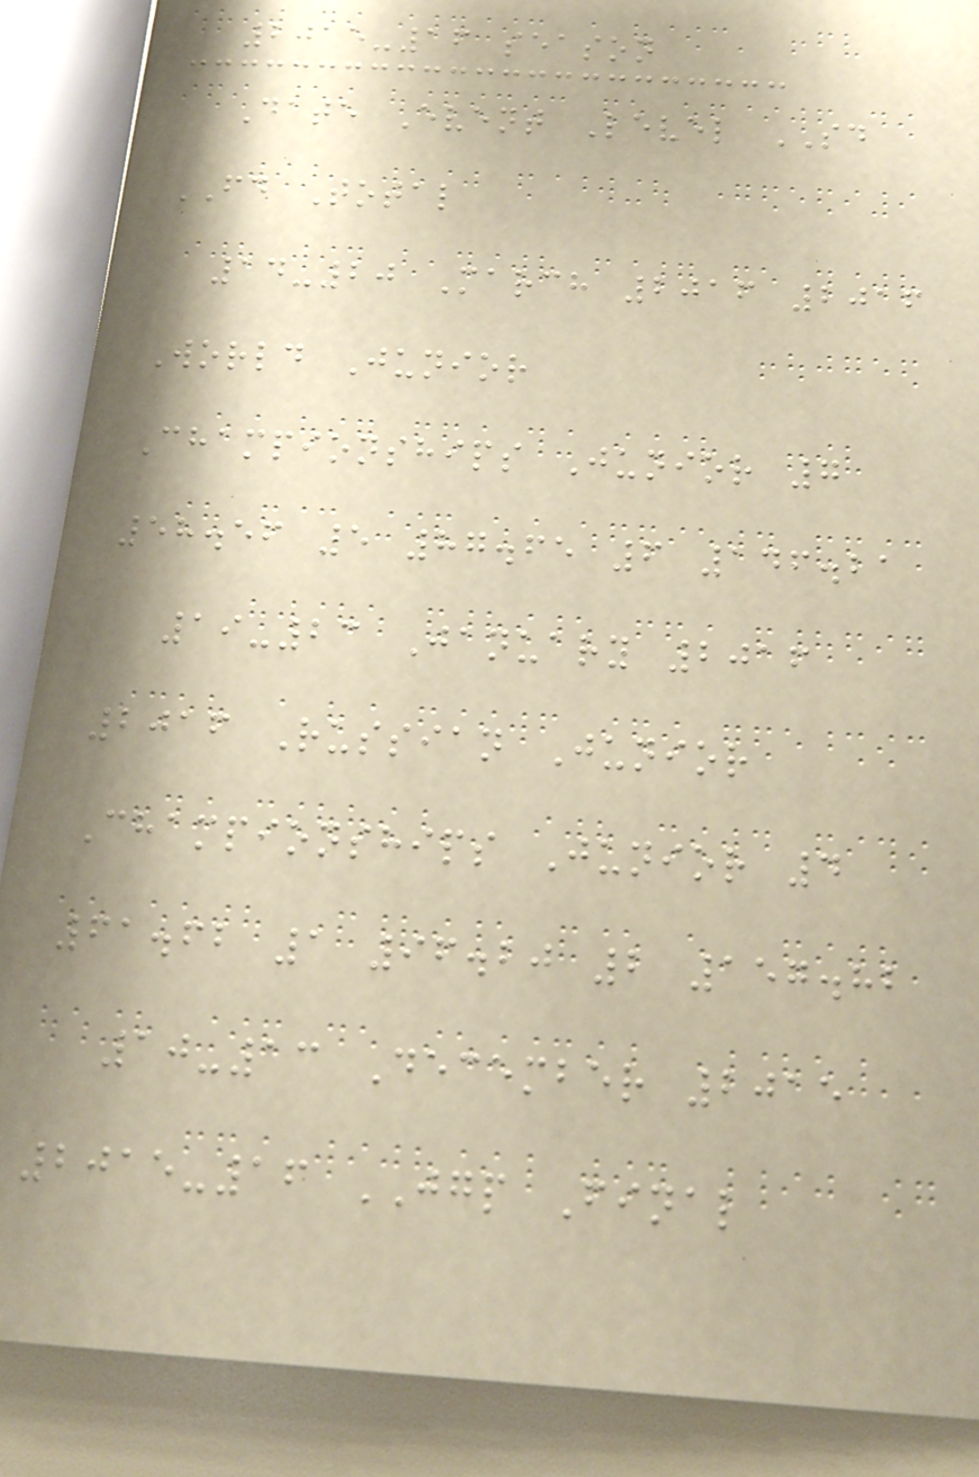2015-16 season
Date Event Level SD
FD Total
14-20 March 2016 2016
World Junior
Championships Junior 7
58.56 5 87.65 6 146.21
19-23 January 2016
2016 Russian Junior
Championships Junior 4
61.62 1 96.20 2 157.82
10-13 December 2015
2015-16 JGP Final
